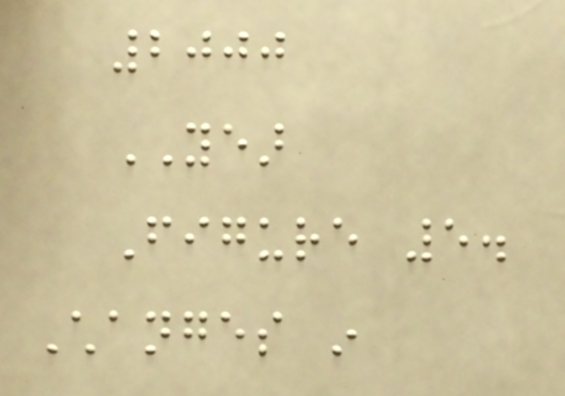2000
YEAR
Figure 5.
Changes in
